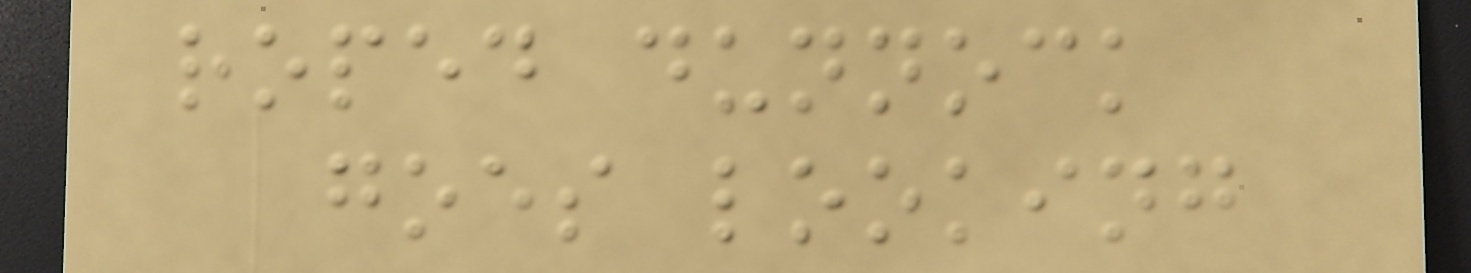roped dunnock
goes looking
